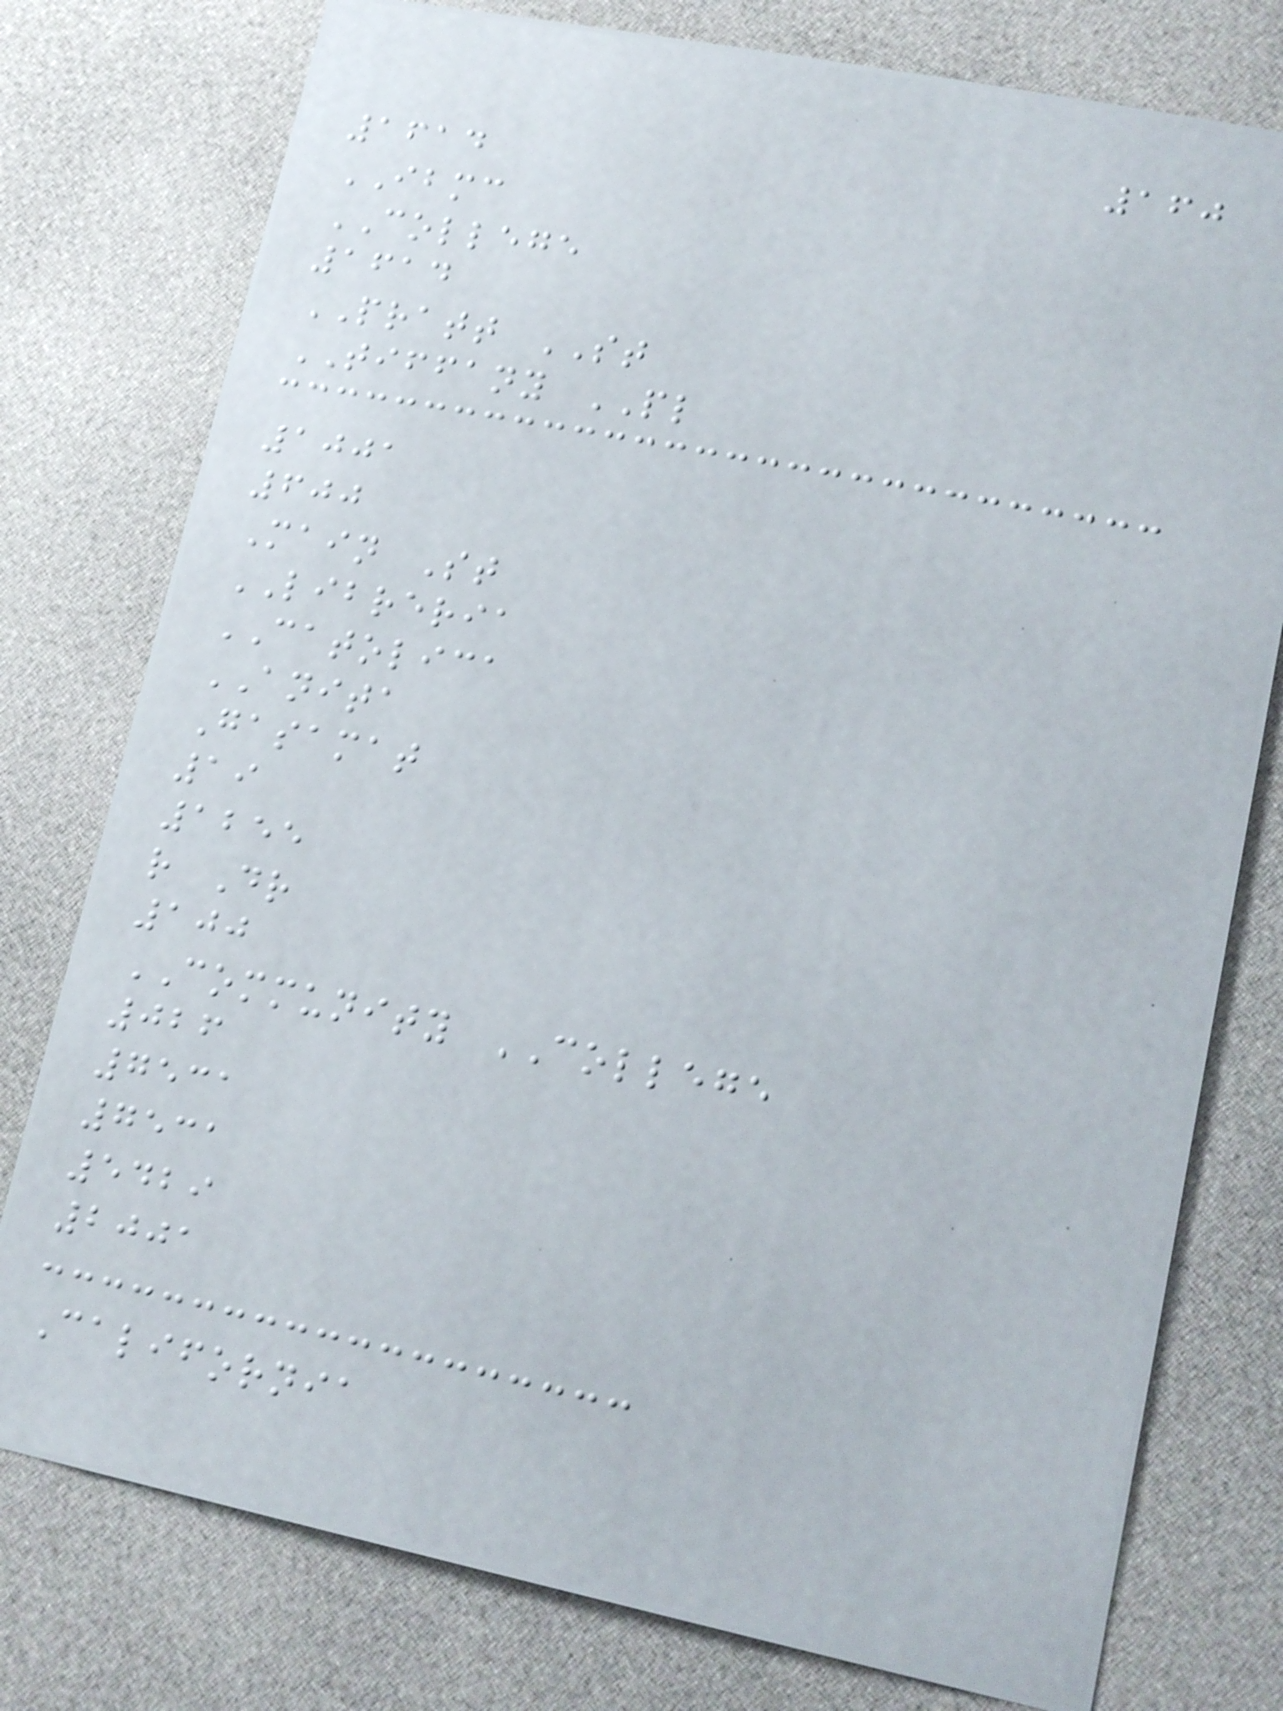160
1614
IBMC
COLLEGE
1614
PRATT ST
TIFFANY PL
1001
600
Main St
LIBRERIA
CATOLICA
ANITA
Gasamat
19
1255
r Dr
100
COMMUNITY COLLEGE
026
7531
7531
5429
2001
California
